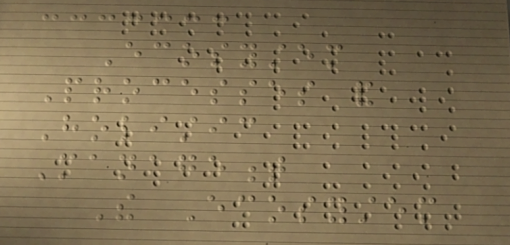Ecosystem
Processes and
Holistic
Management
The Ecosystem
